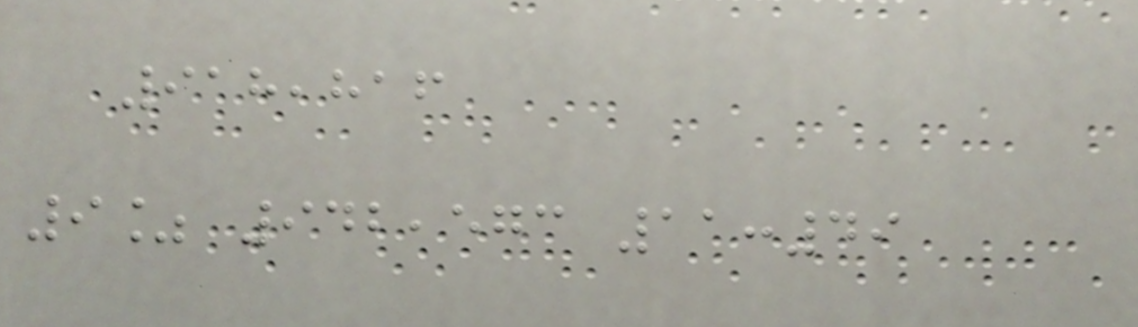918,816
9% 942,573 11:49
